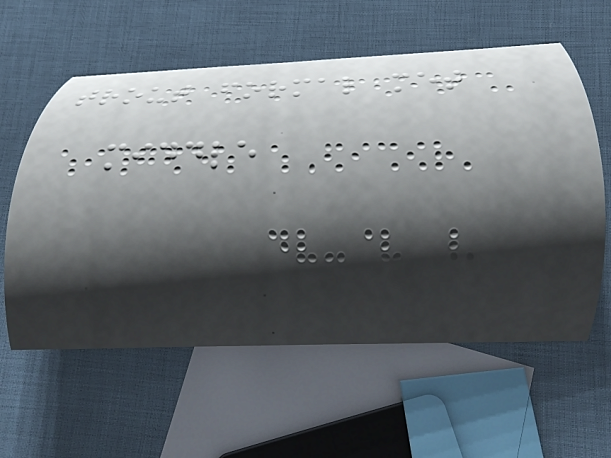trout formal met
middle
